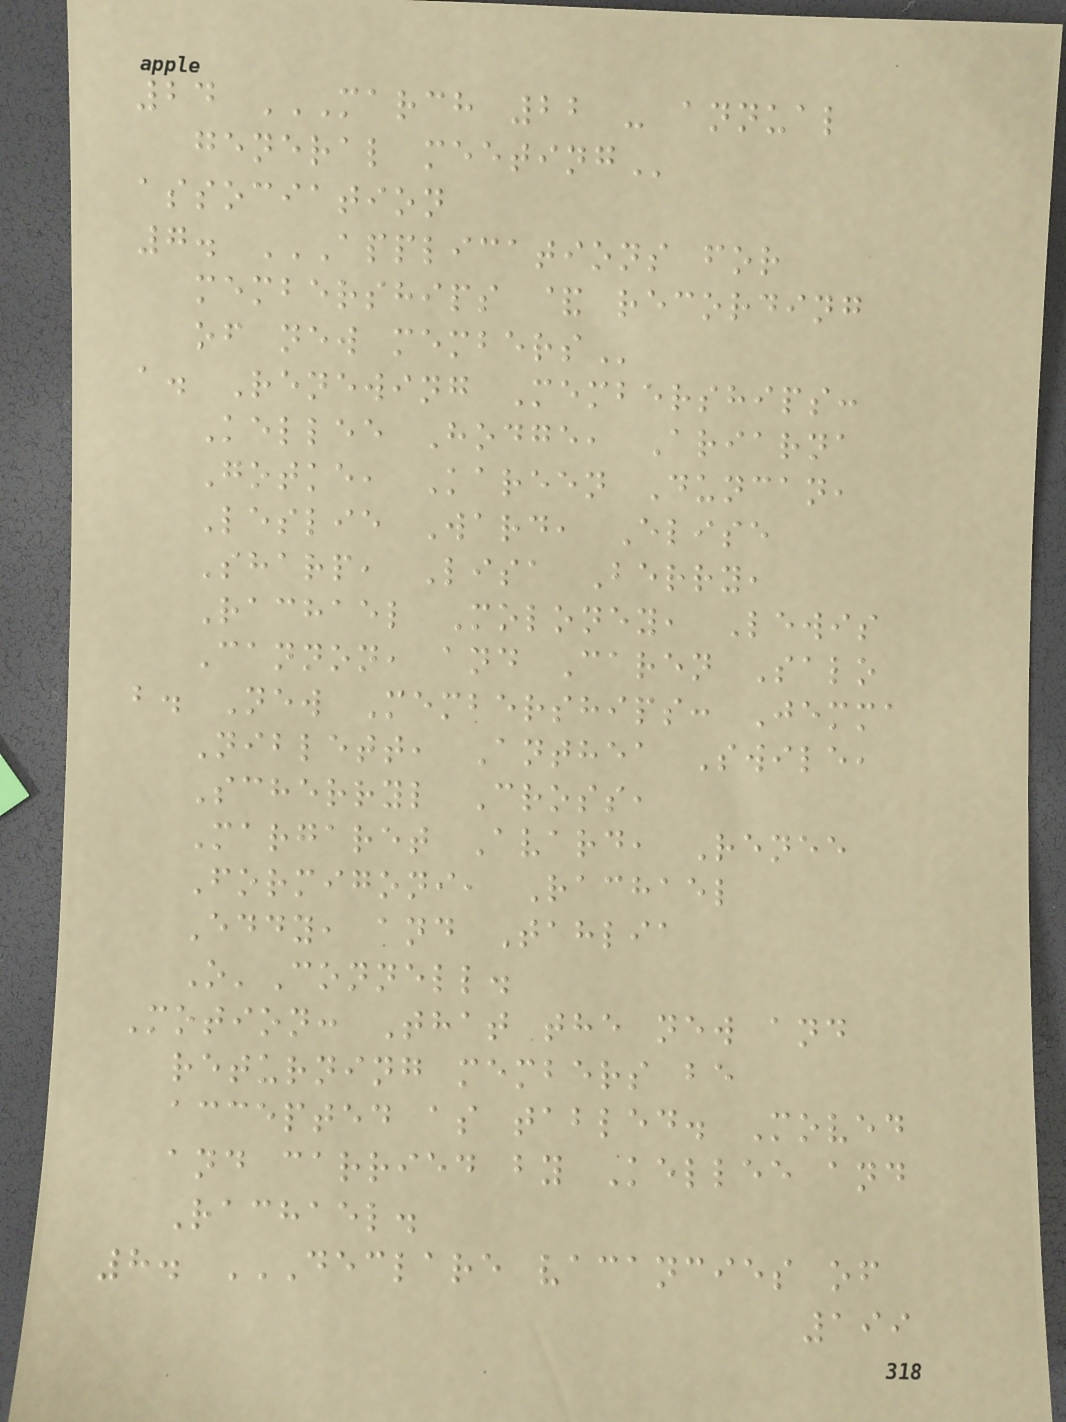24 MARCH 22 - ANNUAL
GENERAL MEETING
association
7. APPLICATIONS FOR
MEMBERSHIPS & RECORDING
OF NEW MEMBERS
a. Renewing Memberships:
Kellee Hodge, Ariarna
Gotke, Kareen Duncan,
Leslie Ward, Elise
Sharp, Lisa Berry,
Rachael Moloney, Lewis
Cannon, and Caren Salo
b. New Memberships: Jemma
Niblett, Anthea Swile,
Scherryl Cross,
Margaret Avard, Renee
Formigoni, Rachael
Eddy, and Tahlia
O'Connell.
Motion: That the new and
returning members be
accepted as tabled. Moved
and carried by Kellee and
Rachael.
8. DECLARE VACANCIES OF
199
